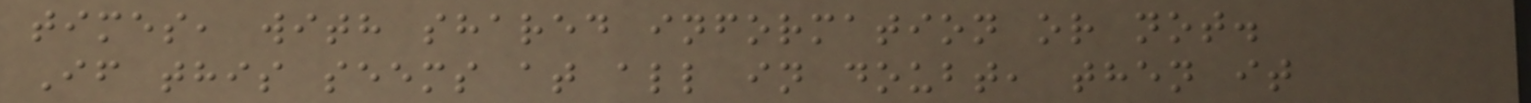times, with shared information or not.
If this seems at all in doubt, then it
